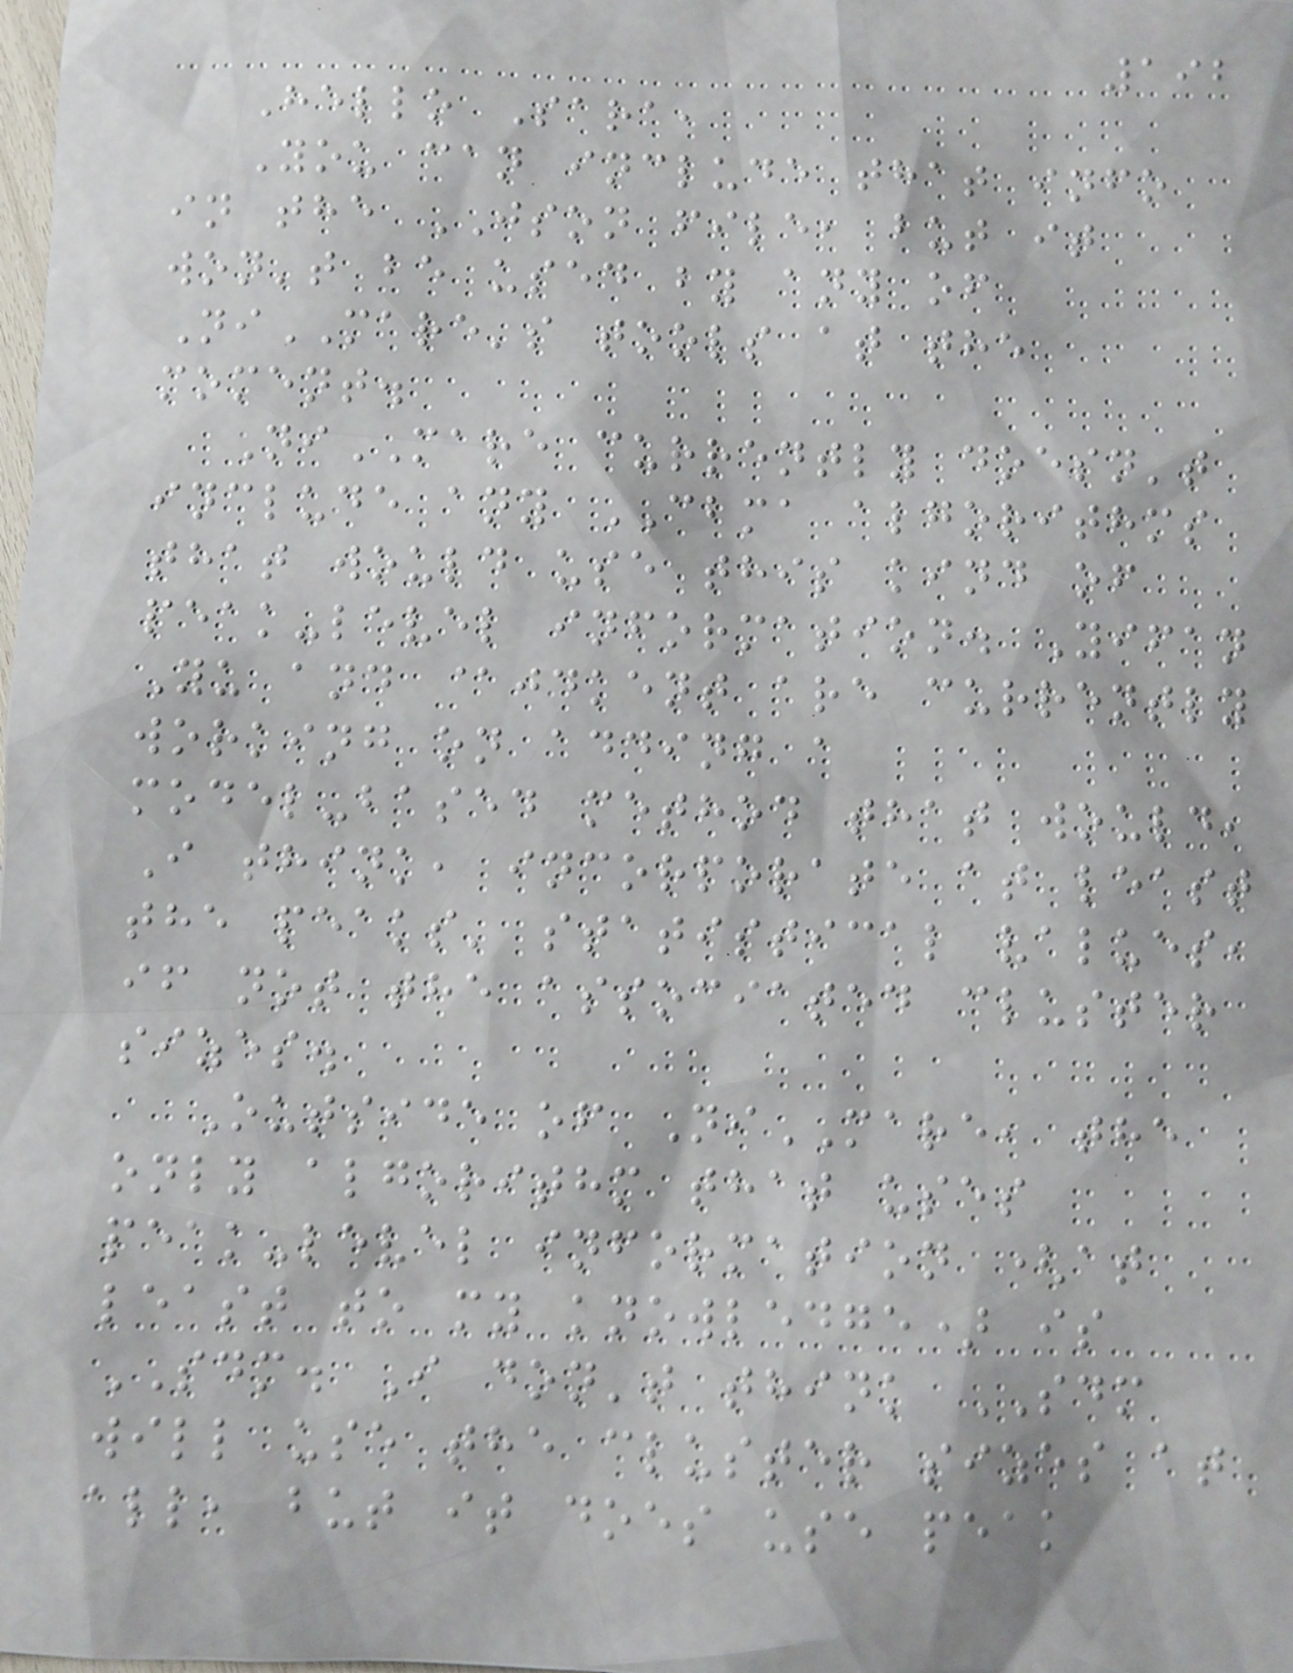192
Hello Sara,
You can include that info
in the JSON file, but it
won't be used by any of
NiMARE's tools at the
moment.
NiMARE currently doesn't
include any CBMA algorithms
that would use this kind of
peak-level information. Yifan
Yu and @jdkent are currently
working on adding a
model-based method that would,
I think, incorporate at least
the peaks' statistical values,
if not the associated cluster
sizes.
Outside of NiMARE, the
only algorithm that uses
peak-level information (at
least to my knowledge) is
SDM. I don't think SDM
will use the cluster sizes at
all, but it does use peak
